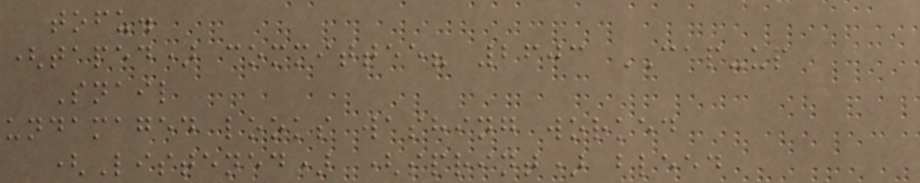tofu.
(taped) committee? 2603 CAP-up
Snail
undamaged looks washing worked
(Listened) (sprint) bleed
